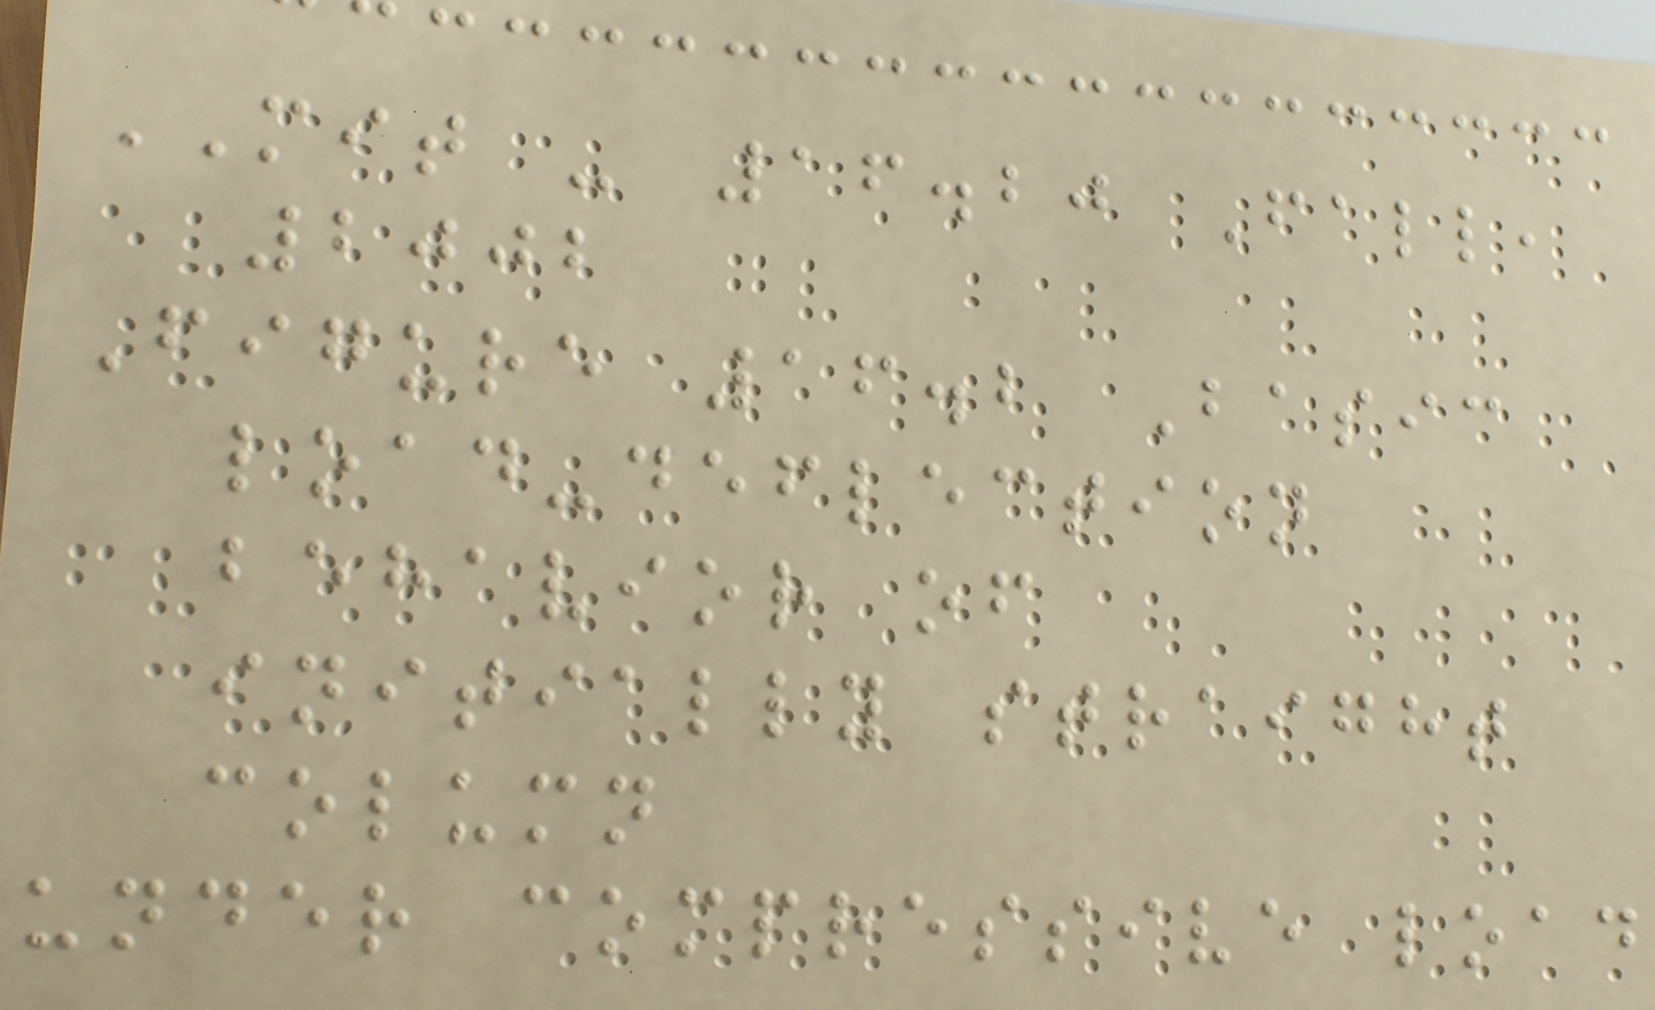MIT - 16.20 Fall,
2002
Figure 16.2 Basic
load-deflection
behavior of
initially straight
column
under compressive load
